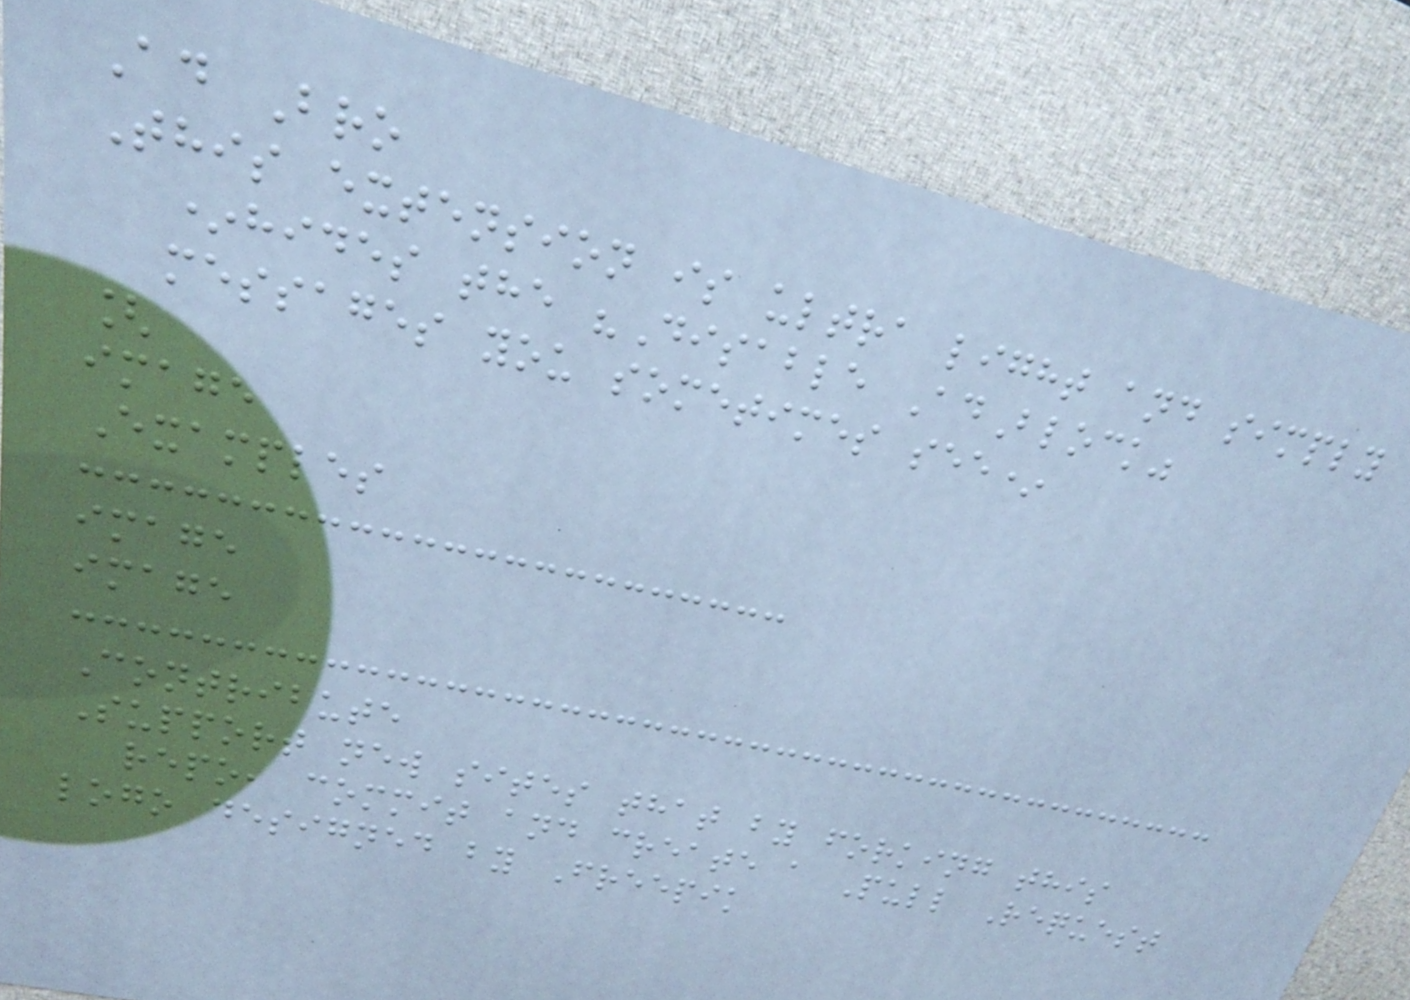Ad Bro
This extension is ultra light and simply
*hides the "Disable AdBlock"
messages you sometimes see*
[
image
Examples
image
image
Contribute
Support new sites that by forking this
repo, commit and create a Pull Request
logo designed by Freepik
